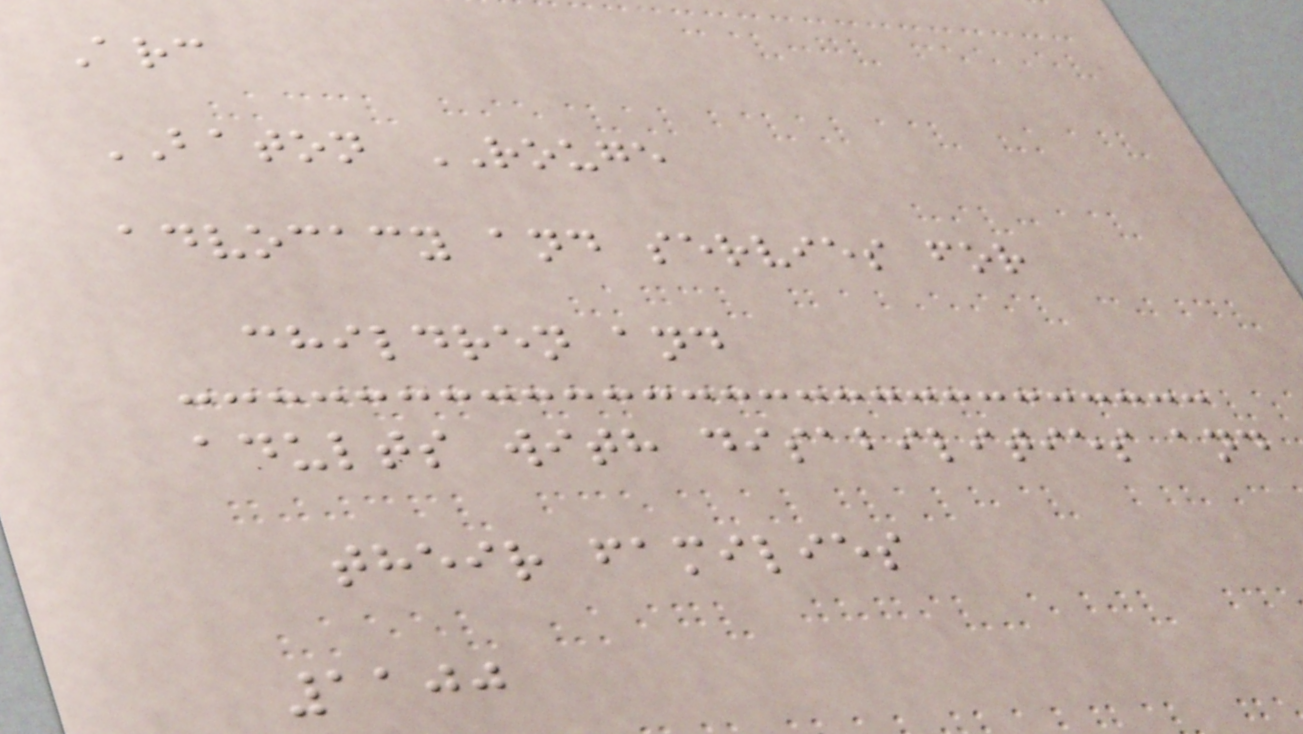Arc
BATON ROUGE
advocacy and servies for
children and
adults with disabilities and
their families
1100
